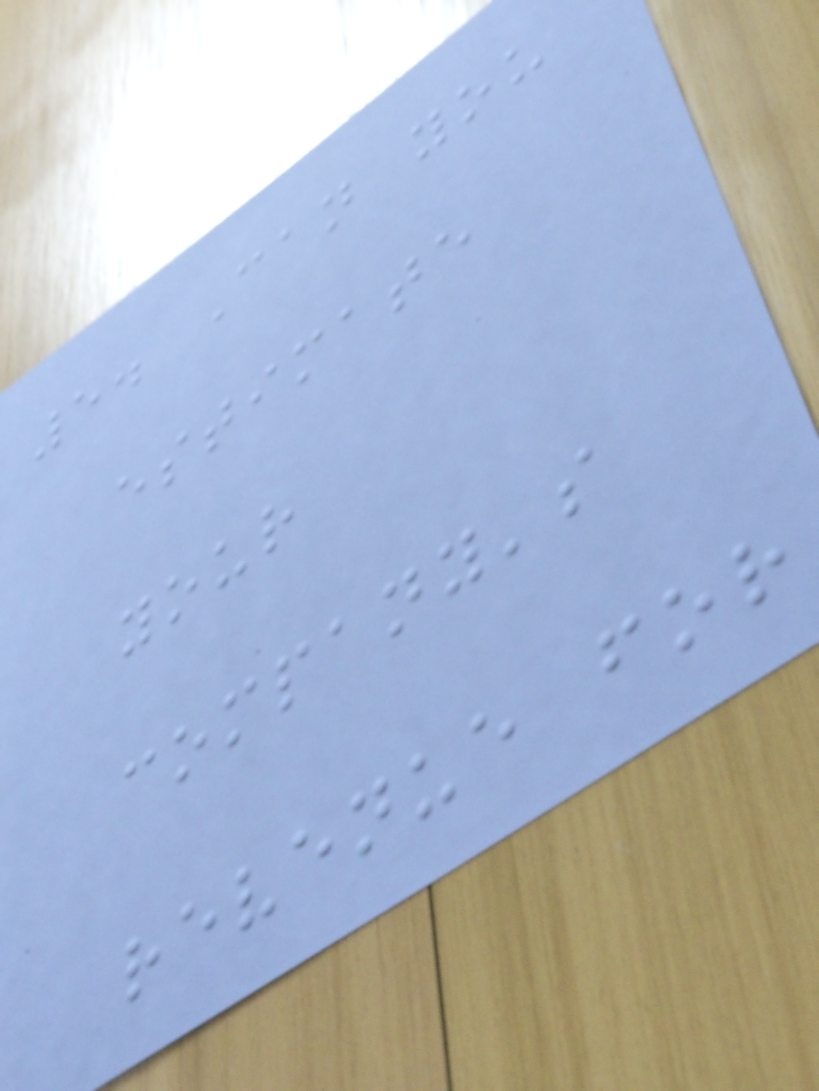5. Can you
estimate
your
company's
revenue for
